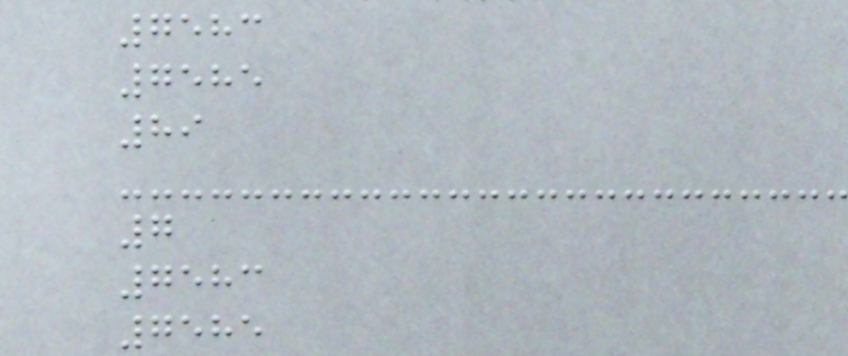7583
7585
89
7
7583
7585
